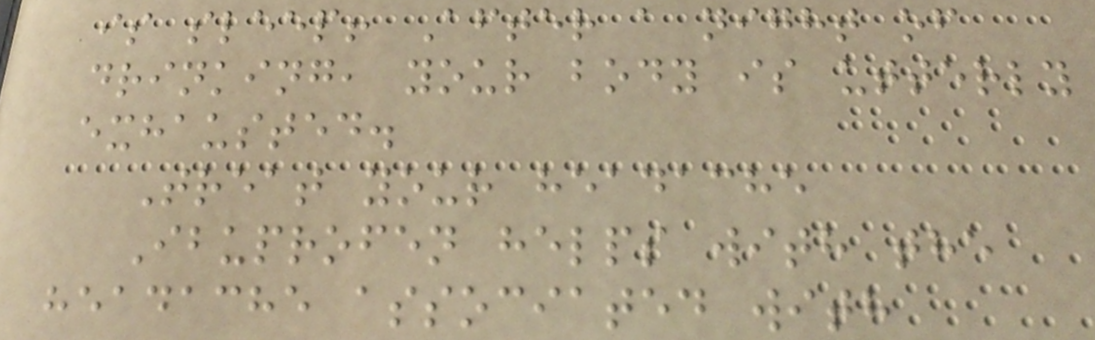is sleep! After a night of
drinking, your body is utterly
exhausted.
Treat your headache
Ibuprofen helps with the
headache associated with
